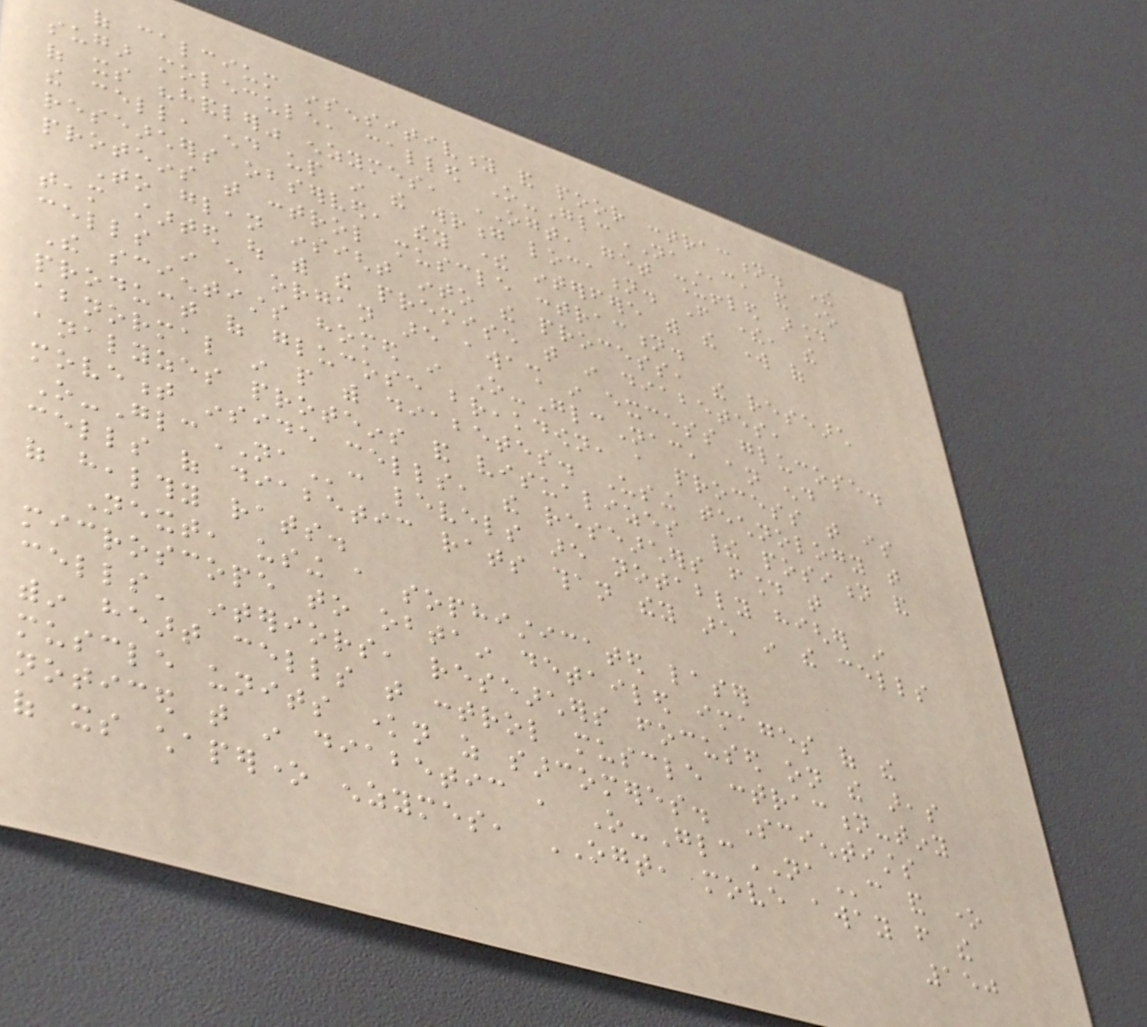of calcium insensitivity and poor contraction. The
sugar molecule, called O-GlcNAc, and one
of its "handler" enzymes, OGT, get shuffled around
the cell, end up in the wrong location. From there, the
researchers observed, they there interfere with the work of
proteins that control muscle contraction.
To glean insight into the process, the research
team started out with the premise that in diabetes,
cells in every organ are awash in excess glucose.
The scientists homed in O-GlcNac, an end
product of glucose breakdown, a process that is
abnormal in people with diabetes. Using technology that
analyzes proteins and visualizes their position and
movement inside cells, the researchers found that
O-GlcNAc levels are notably higher in
cells of diabetic rats than they are in the cells
of healthy rats.
Next, using a sophisticated laser
microscope to obtain detailed images of the
cells' interiors, researchers focused on the areas
within heart cells that control muscle contraction-tiny
muscle units known as sarcomeres. Scientists
noticed that in diabetic , O-GlcNAc and one
of its chaperone enzymes, OGT, move away from the
150
